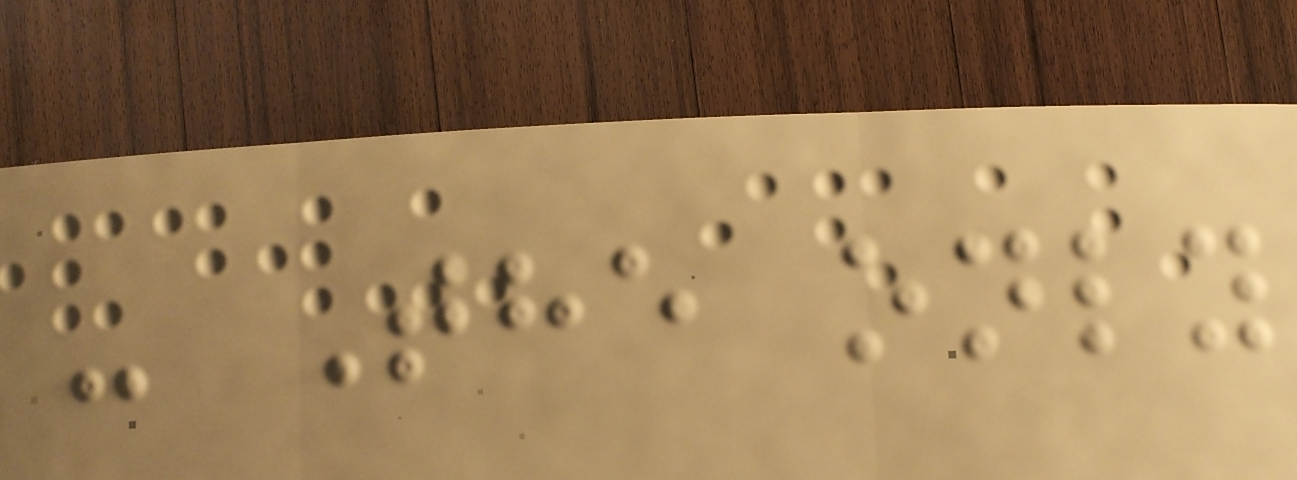- The only
